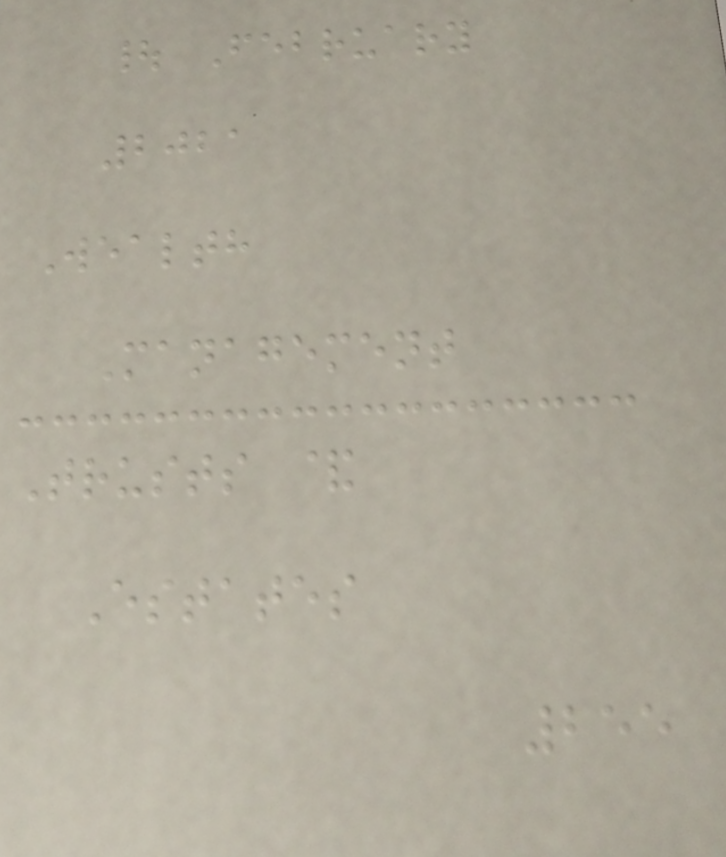| February
2021
Wealth
Management
Trusts &
Estates
255
